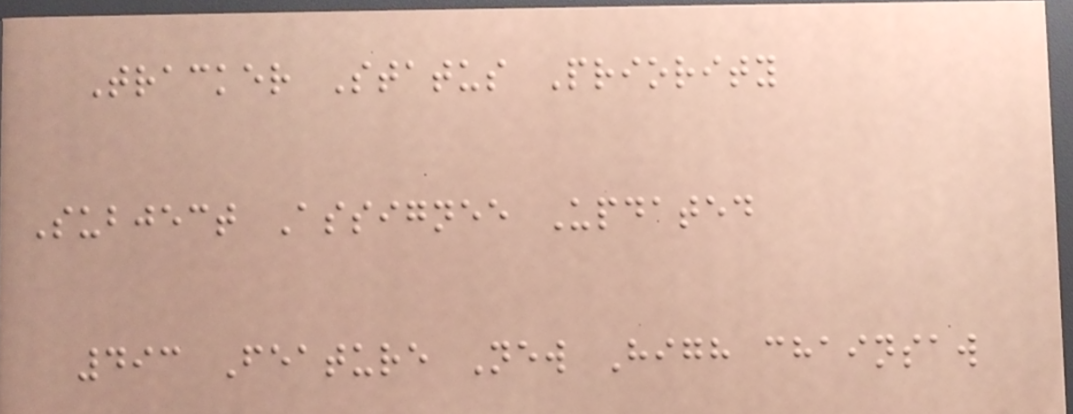Tracker Status Priority
Subject Assignee Updated
493 Feature New High chainsaw
